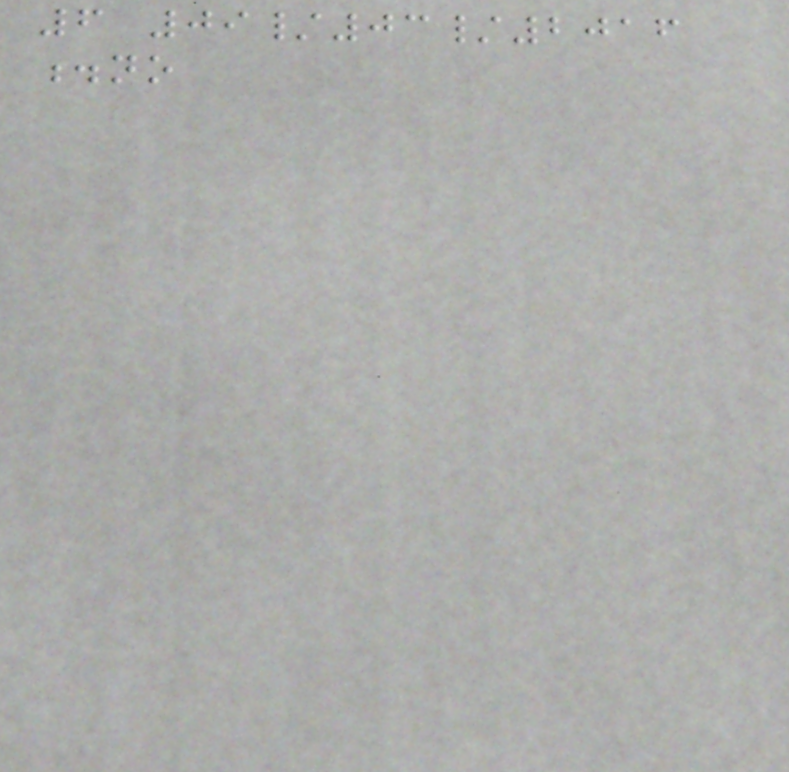6 09/03/2016
.no
